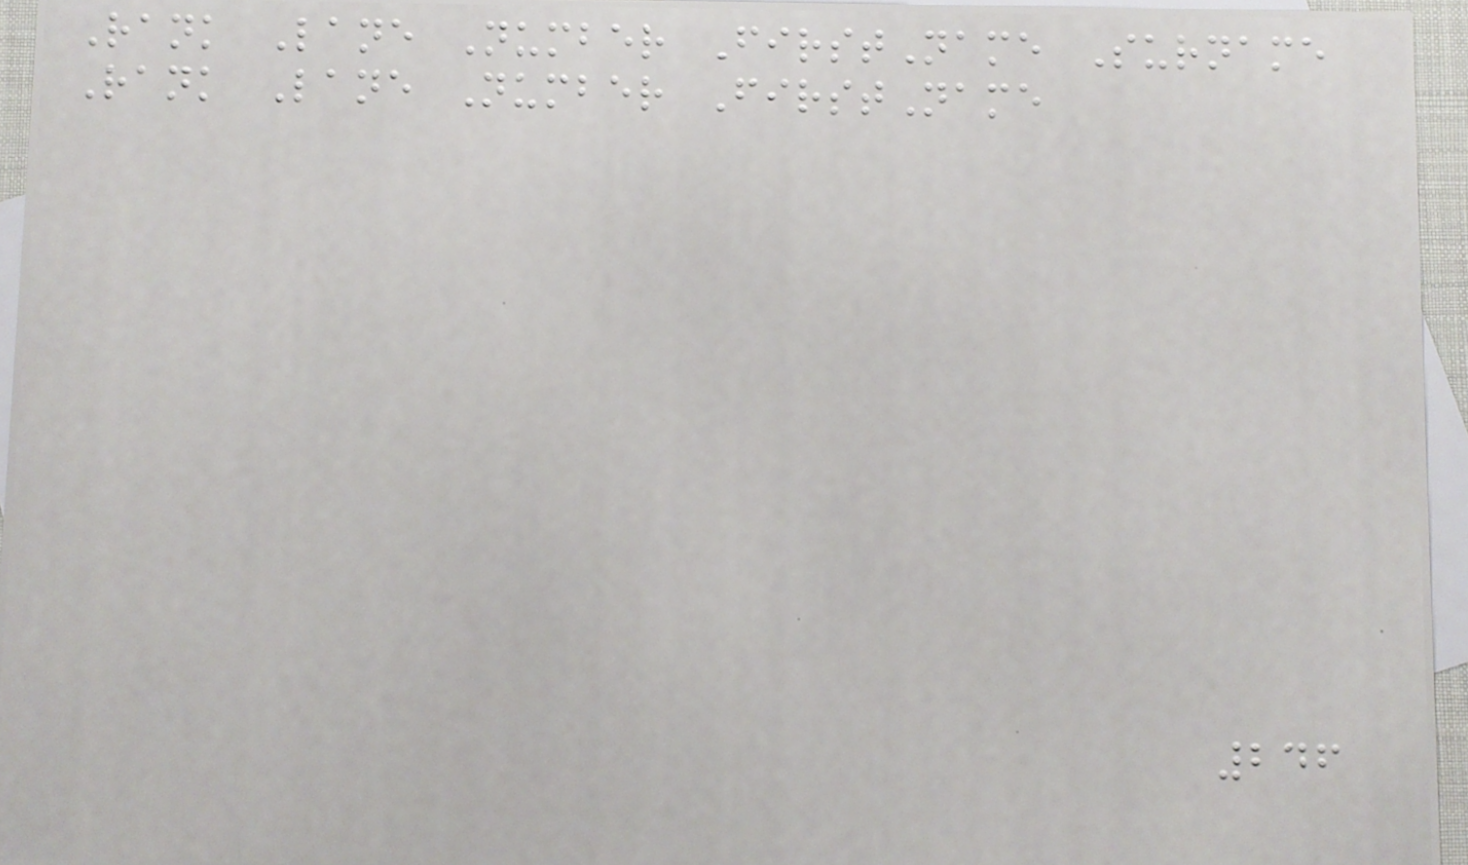Rank Lane Number FirstName Surname
Rank Lane Number FirstName
246
